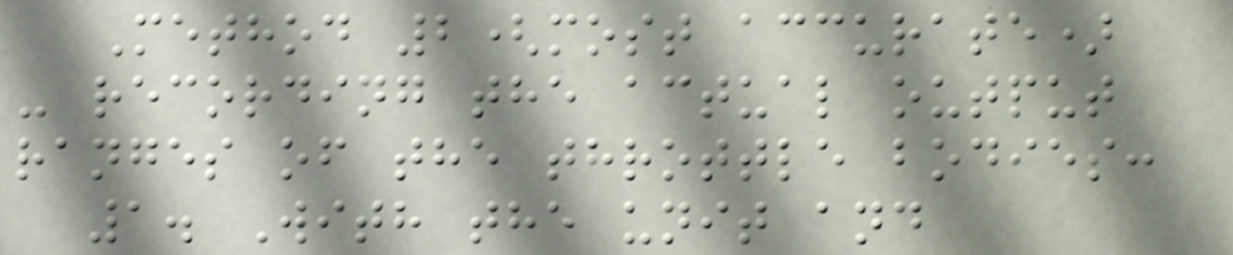Method 2(most accurate)
- recording the actual output
ranges of the throttle bodies:
1. With the unit and
